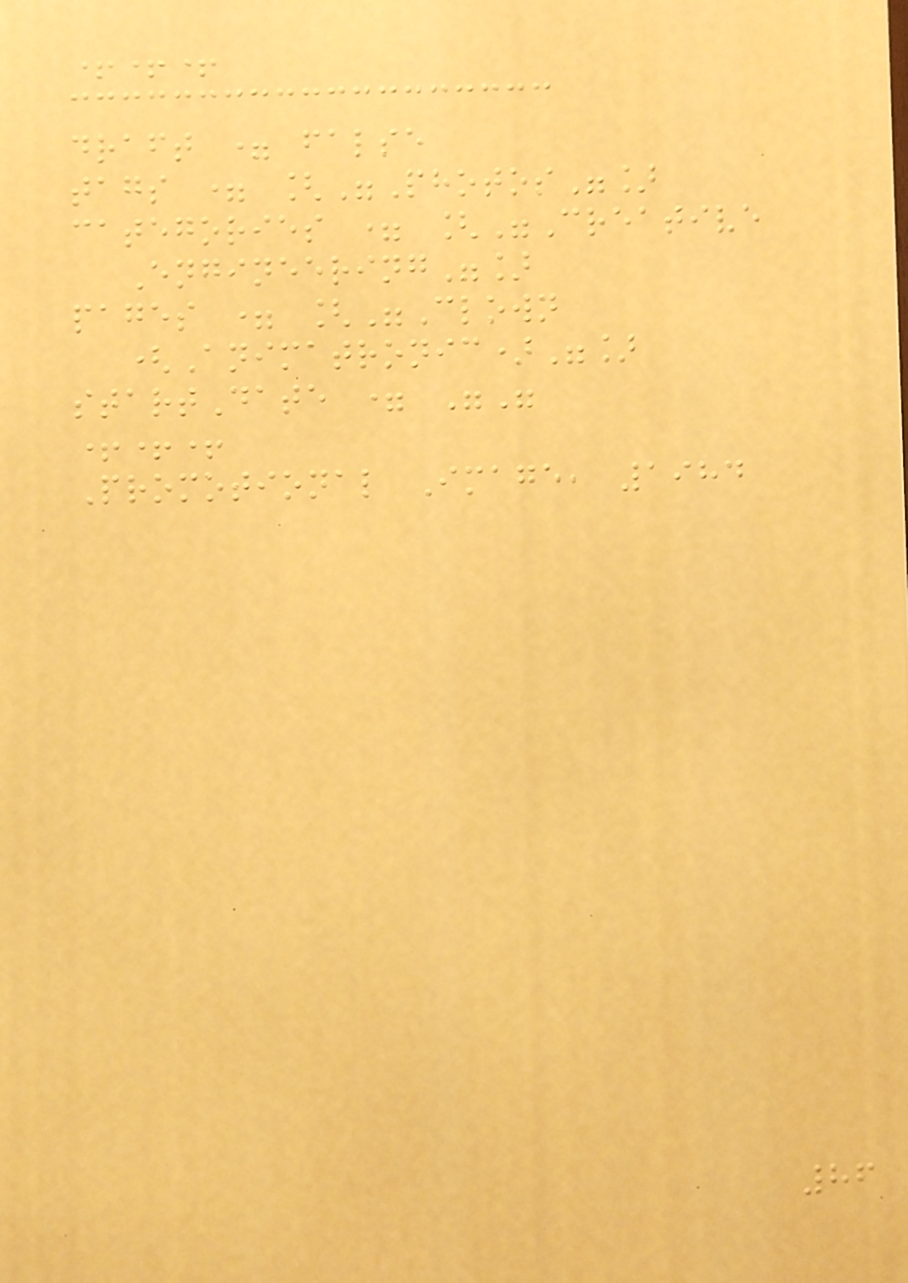+++
draft = false
tags = ["Photos"]
categories = ["Creative
Engineering"]
pages = ["Clown
(Animatronic)"]
startDate = ""
+++
Promotional Image, 1984
86
